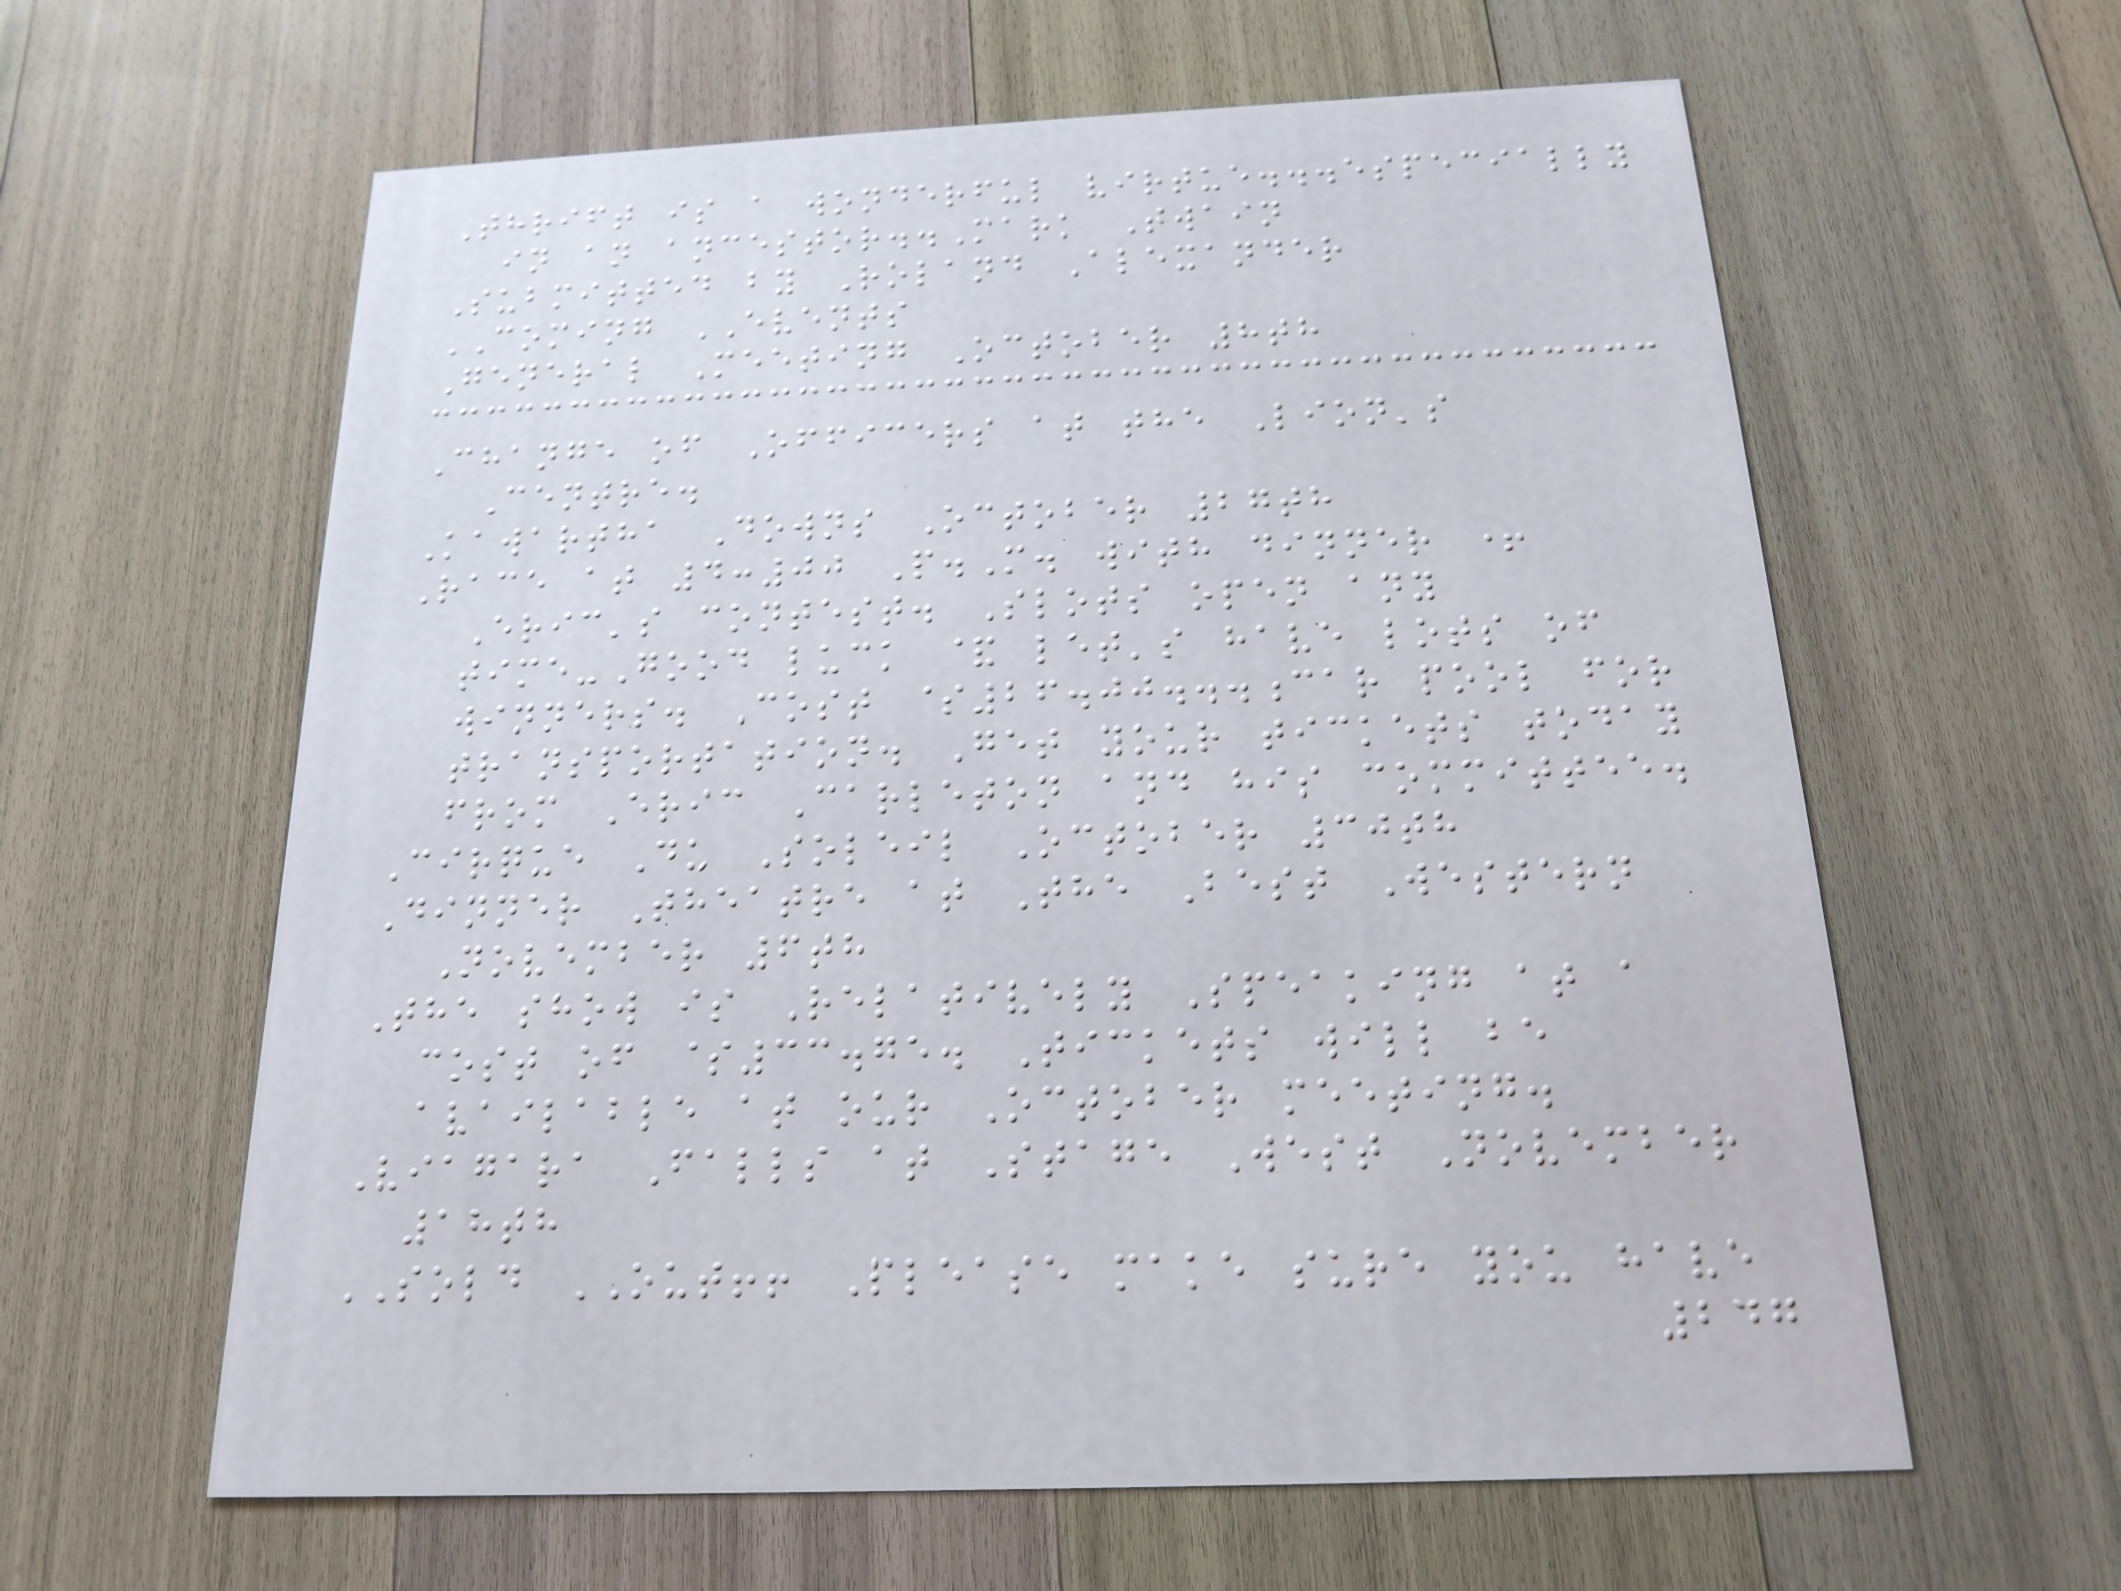Thrift is a wonderful virtue...especially
in an ancestor..Mark Twain
Submitted by Roland Alexander
COMING EVENTS
General Meeting October 8th
Change of Officers at the Lion's
Centre.
Kawartha Downs October 27th
Race at 4:00 P.M. with dinner +
Eric's contest. Slots open any
time-Good luck & let's have lots of
winners. Cost $26.00...car pool for
transportation. Get your tickets today
from Eric Carleton and his committee.
Cirque Du Soleil October 30th
Dinner Theatre at The Best Western
November 6th
The show is Relatively Speaking at a
cost of $33.75. Tickets will be
available at our October meeting.
Viagara Falls at Stage West November
18th
SOLD OUT!! Please make sure you have
247
